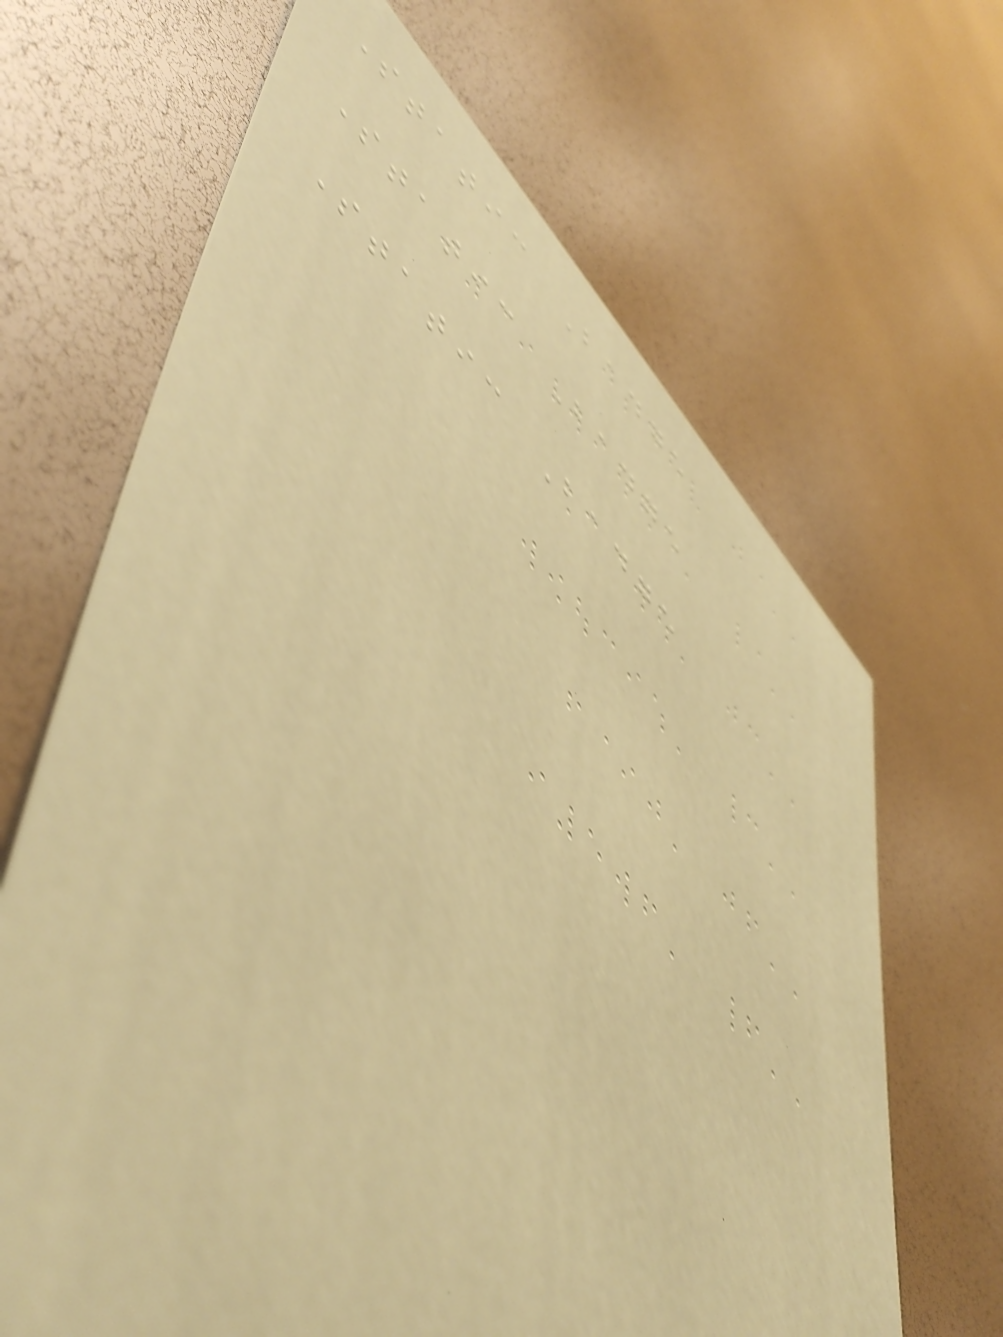Static Badge
Static Badge
Static Badge
